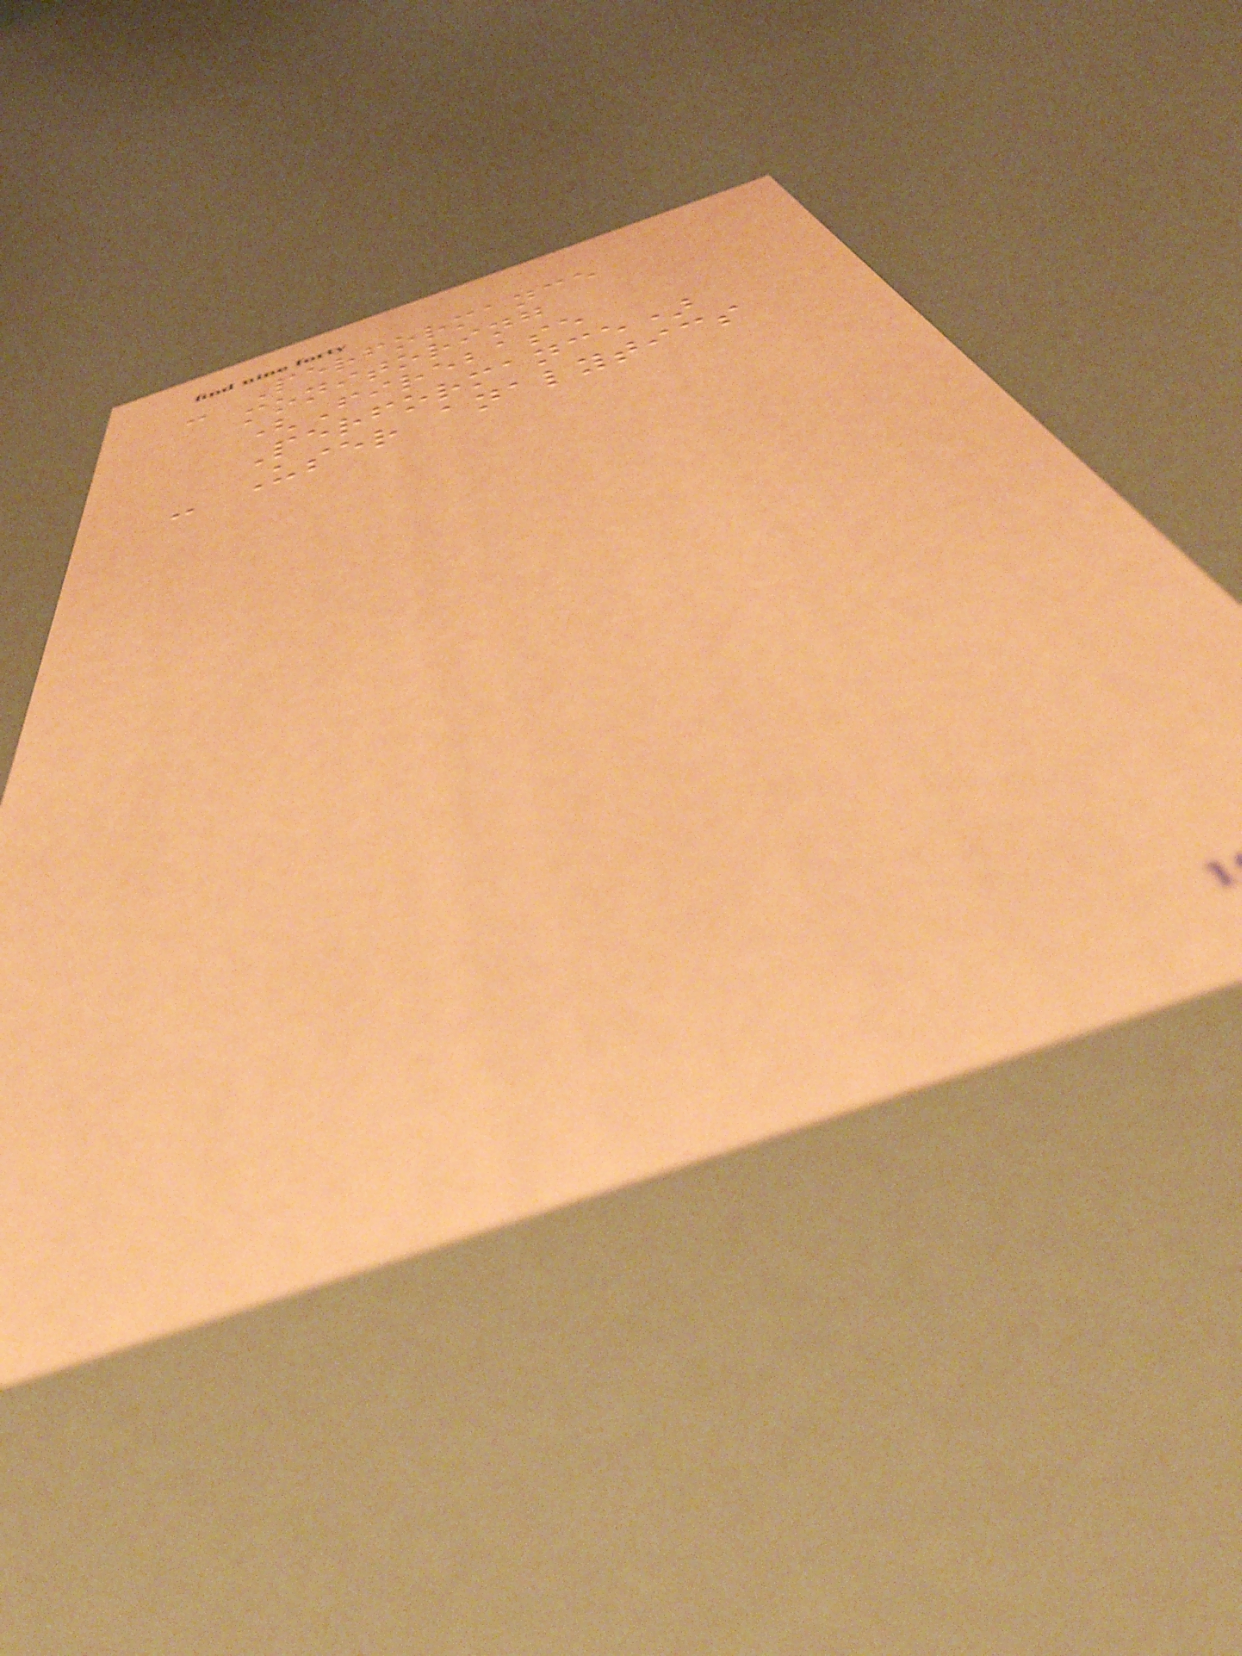- Performance
monitoring
(Firebase
Performance)
- User analytics
